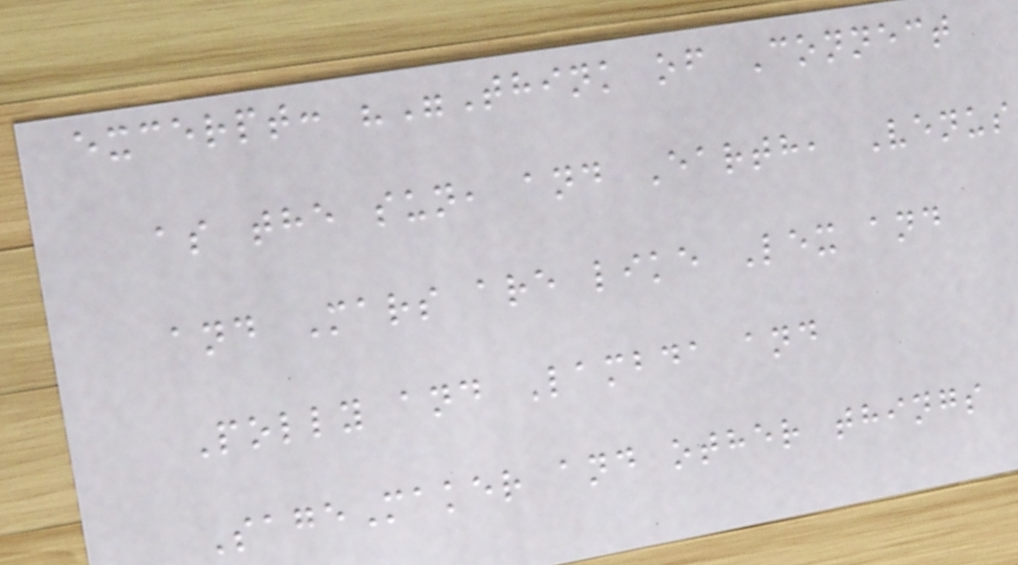excerpt: ""Think of Connect
as the sun, and Earth, Venus
and Mars are like Lex and
Polly and Lambda and
SageMaker and other things
